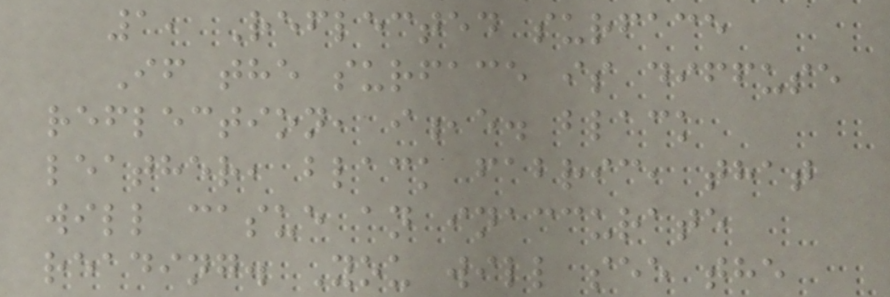1, Reflected surface
If the surface is diffuse
reflection, i,e. black
leather, black fabric, that
will casue an inaccurate
reading. You will see the
